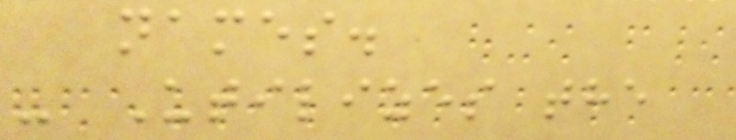names.
- Utilizes the
